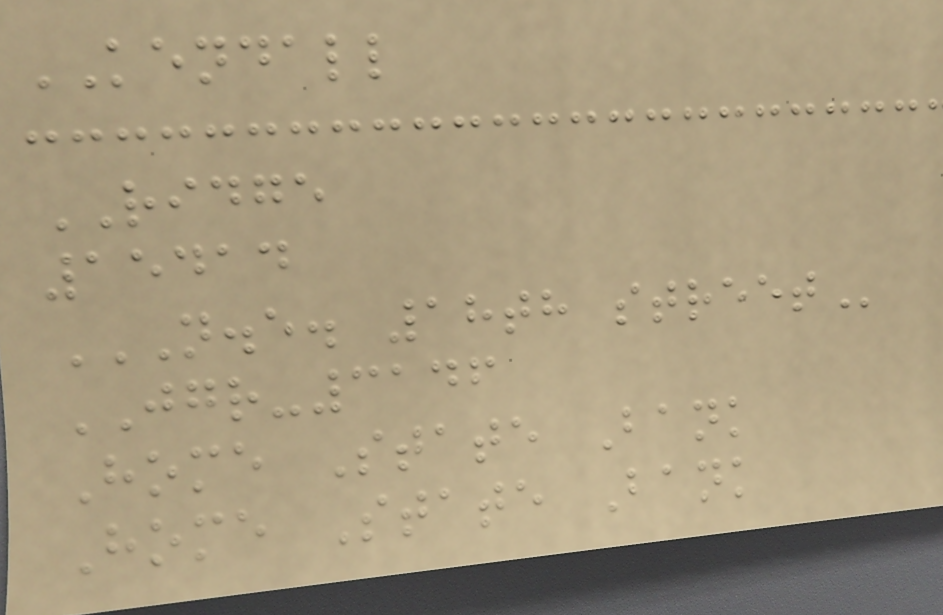KENDALL
RIDGE
15414
N.E. 18TH STREET
JGR-3146
Home State Bank
Home State Bank
